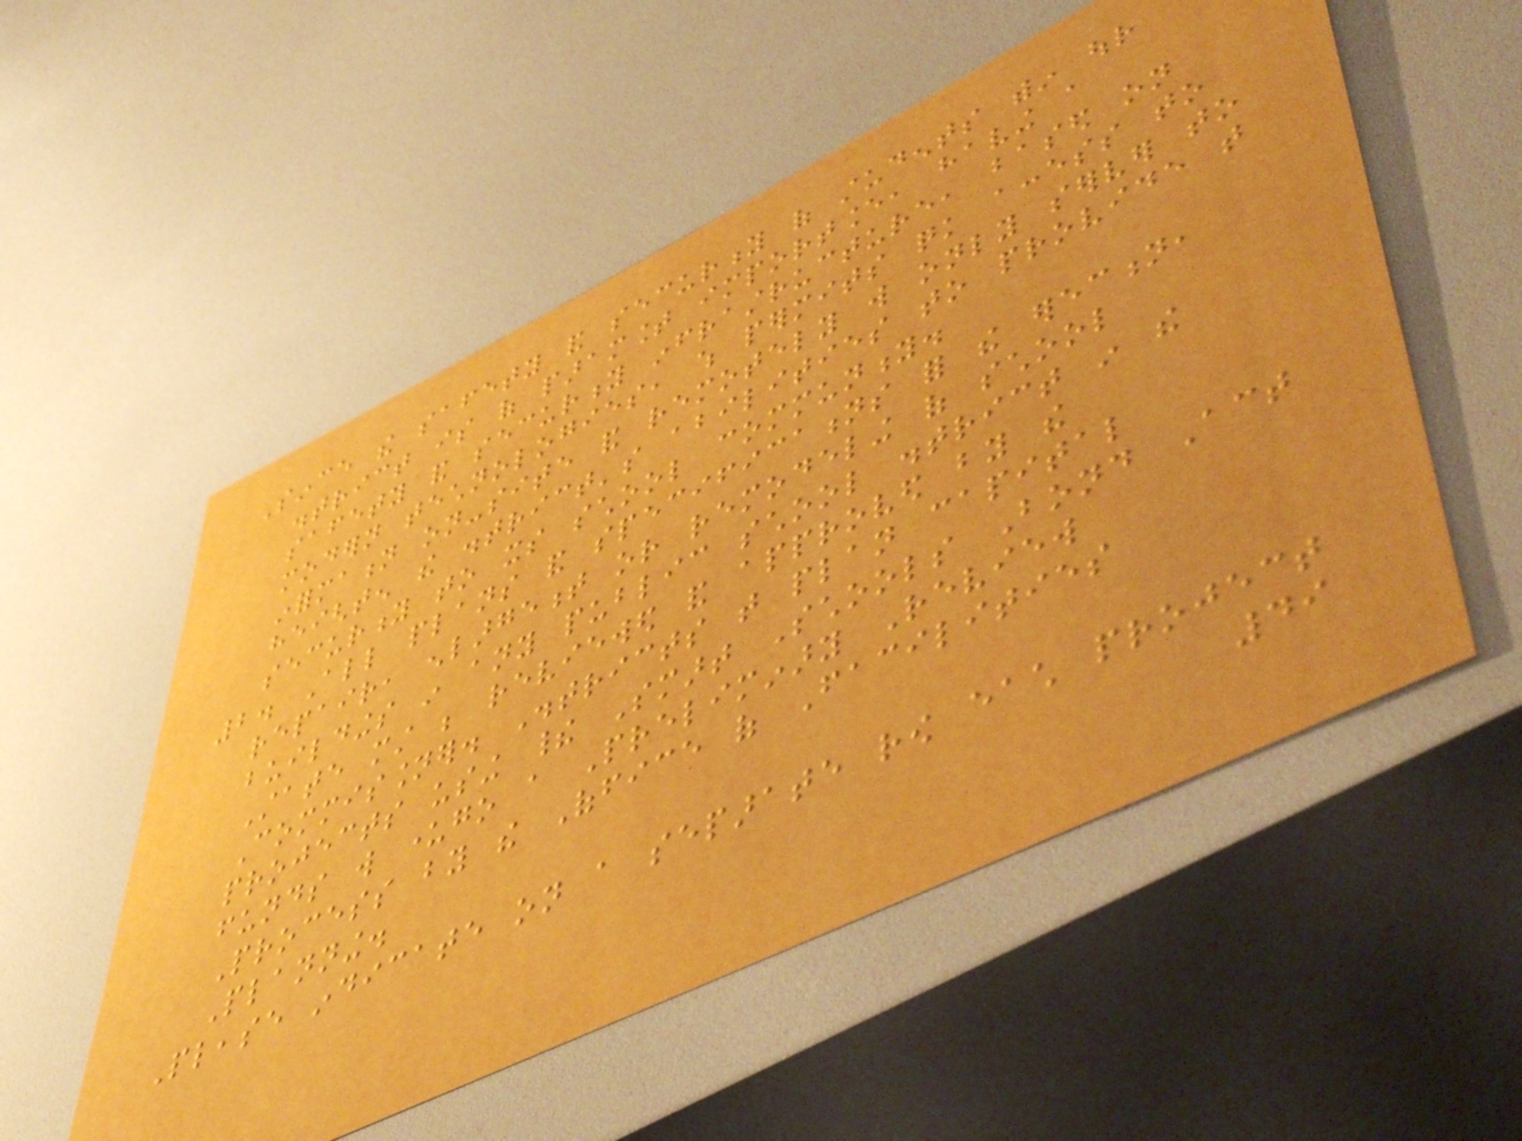Since the safety and security of students within our
district is of paramount importance, having a
safety and security infrastructure, based on
modern technologies, which permits quick access to
information on-site and remotely will only server to
heighten the district's abilities to provide that
security to its school community.
2. All plans and specifications for the erection,
repair, enlargement or remodeling of school
buildings in any public school district in the
State must be reviewed and approved by the
Commissioner. Districts that plan capital
projects using their Smart Schools Bond Act
funds will undergo a Preliminary Review
Process by the Office of Facilities
Planning.
Please indicate on a separate row each project
49
